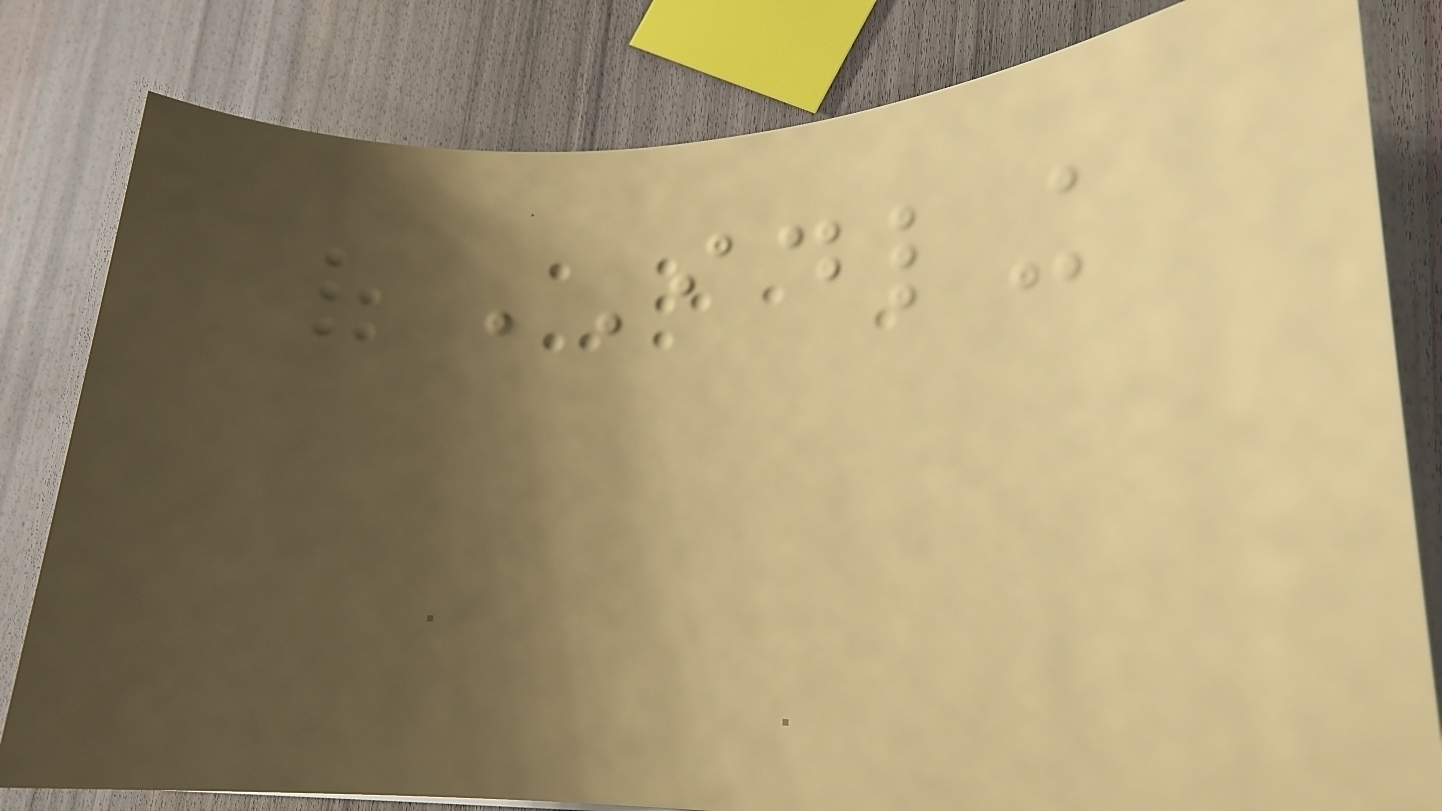IDLING
